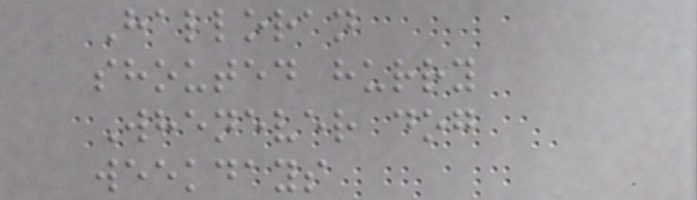Halloran
shouted hurry
Whenever dog
weekdays
